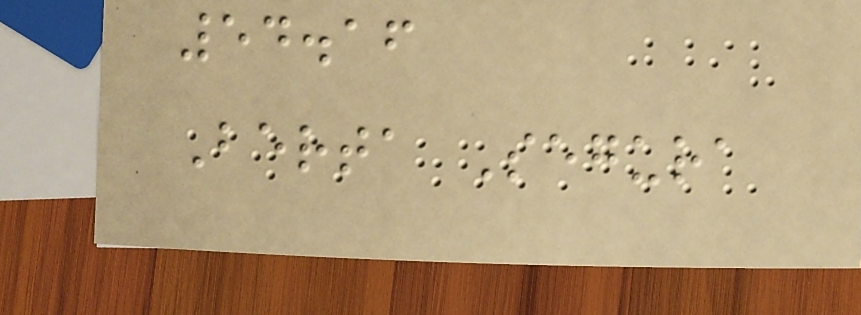54.16
Berta Segura
